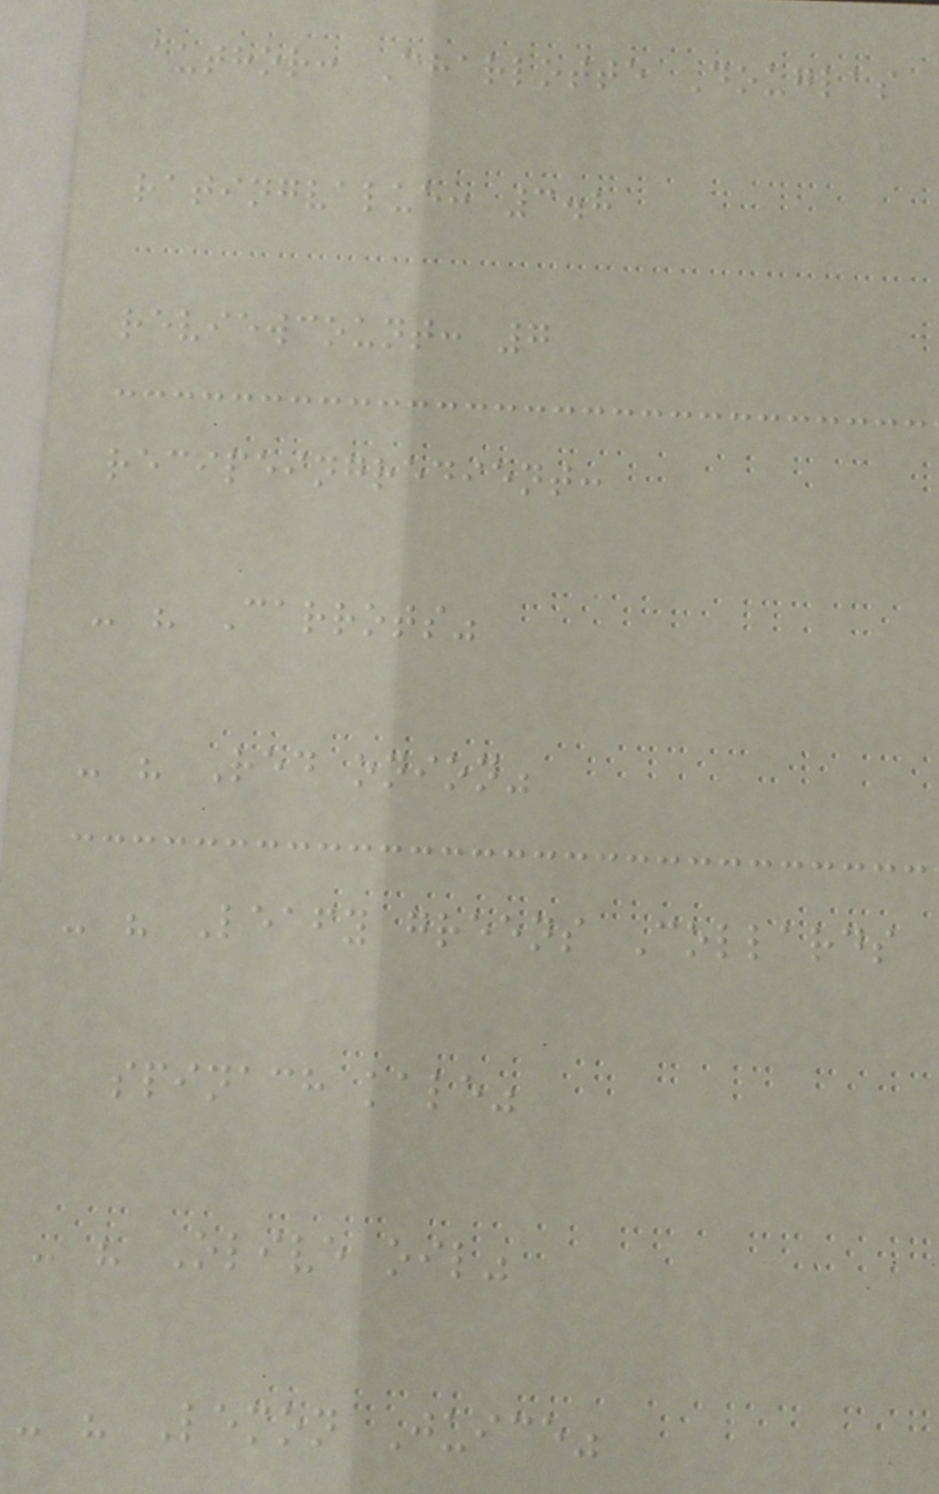author: Charlotte Douglas
ratingvalue: 3.8
reviewcount: 7
recipeingredient:
- " Carrots"
- " Red onion"
- " Leafy greens Collards
spinach kale"
- " Olive oil"
- " Lemon Juice"
